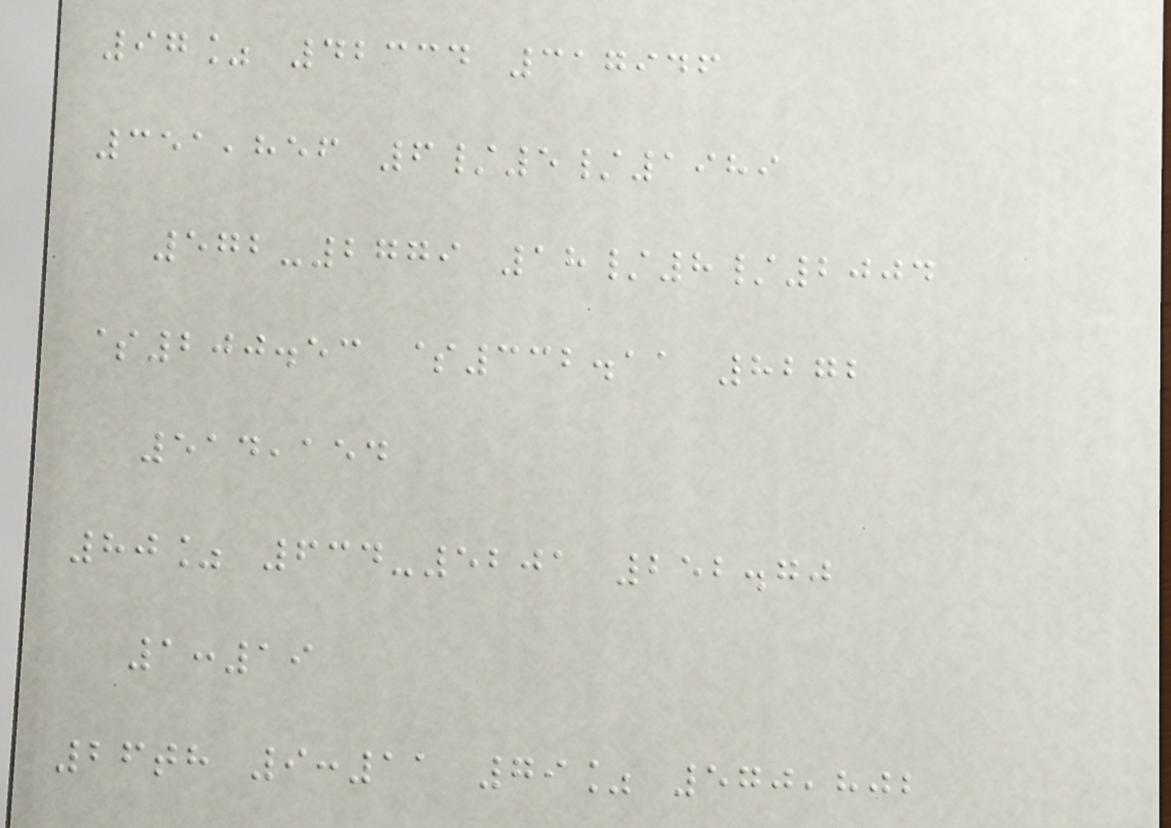97% 42334 317946
351,856 6/5/1989
572-2779 18/8/2004
$200.53 $332.11 8272
514,154
80% 634-5201 252.70
1:19
26th 9:11 79% 570,802
